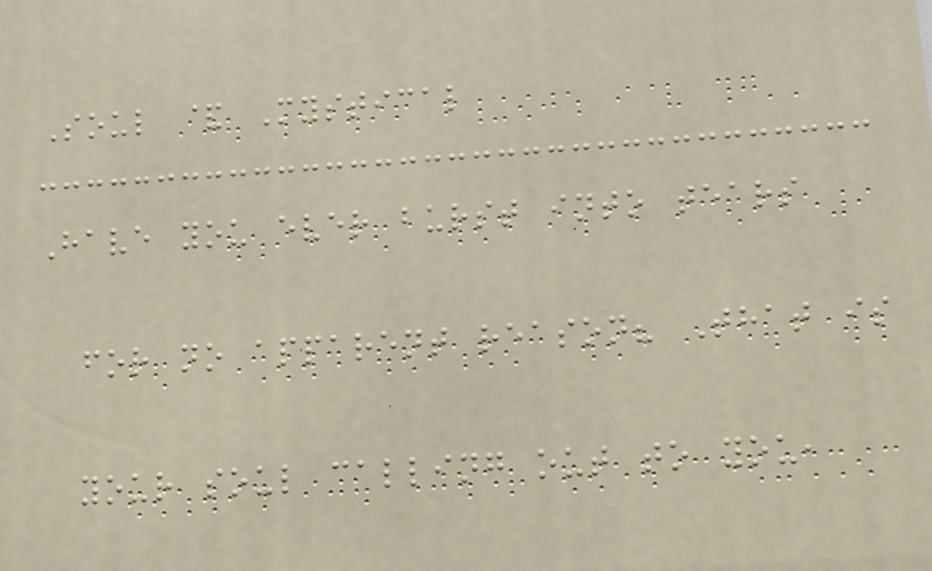Soul & Mystical
Have you ever burst into tears
for no apparent reason? That is
your soul calling out to you,
